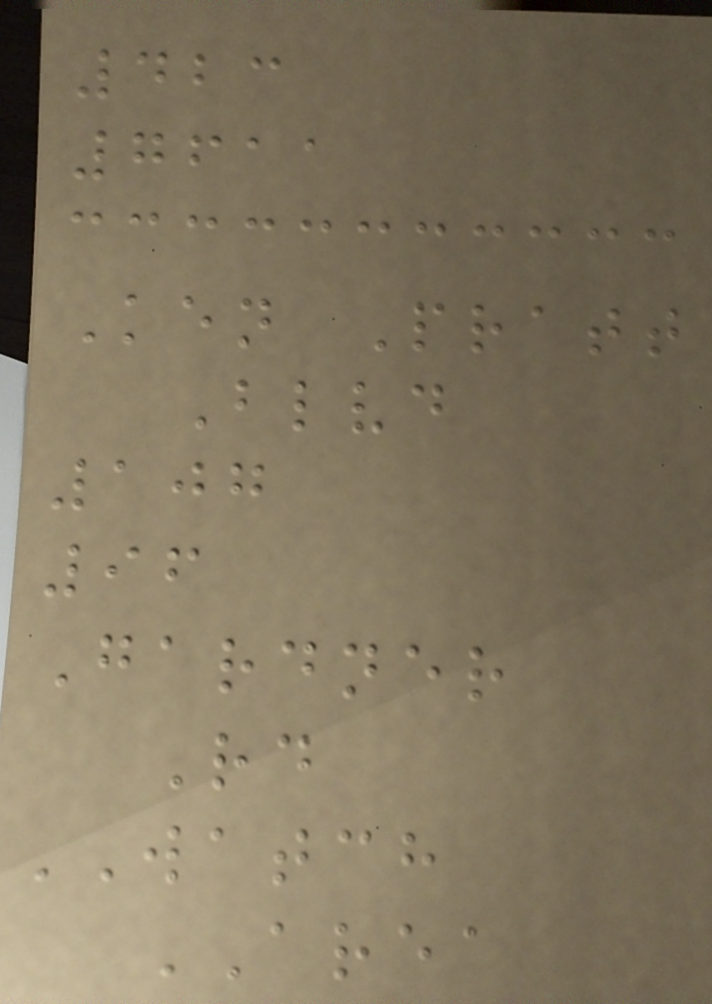423
7611
Ken Pratt
Blvd
107
96
Gardner
Rd
WATCH
AREA
